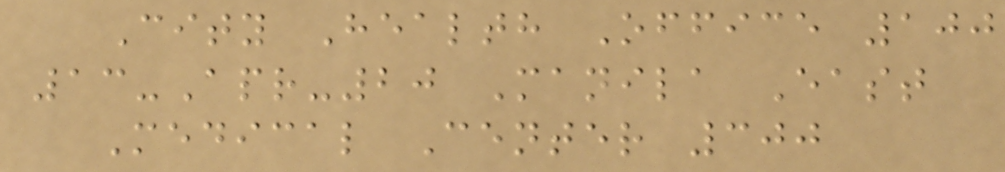City Health Office 100
13-Apr-20 Manila East
Medical Center 300
